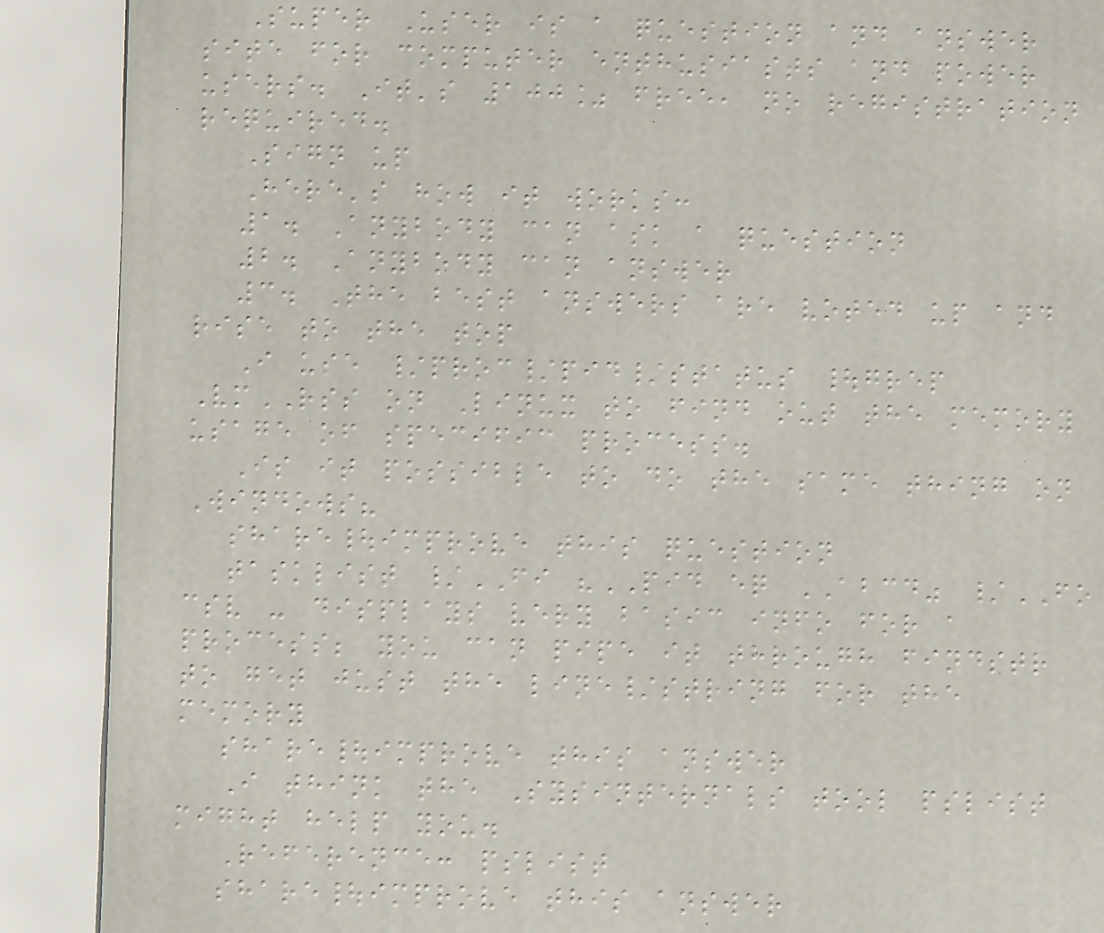Super User is a question and answer
site for computer enthusiasts and power
users. It's 100% free, no registration
required.
Sign up
Here's how it works:
1. Anybody can ask a question
2. Anybody can answer
3. The best answers are voted up and
rise to the top
I use /proc/pid/status |grep
VmRSS on Linux to find out the memory
usage of specific process.
Is it possible to do the same thing on
Windows?
share|improve this question
tasklist /FI "PID eq ABCD" /FO
csv - displays very basic info for a
process; you can pipe it through findstr
to get just the line/string for the
memory
share|improve this answer
I think the Sysinternals tool pslist
might help you.
Reference: pslist
share|improve this answer
